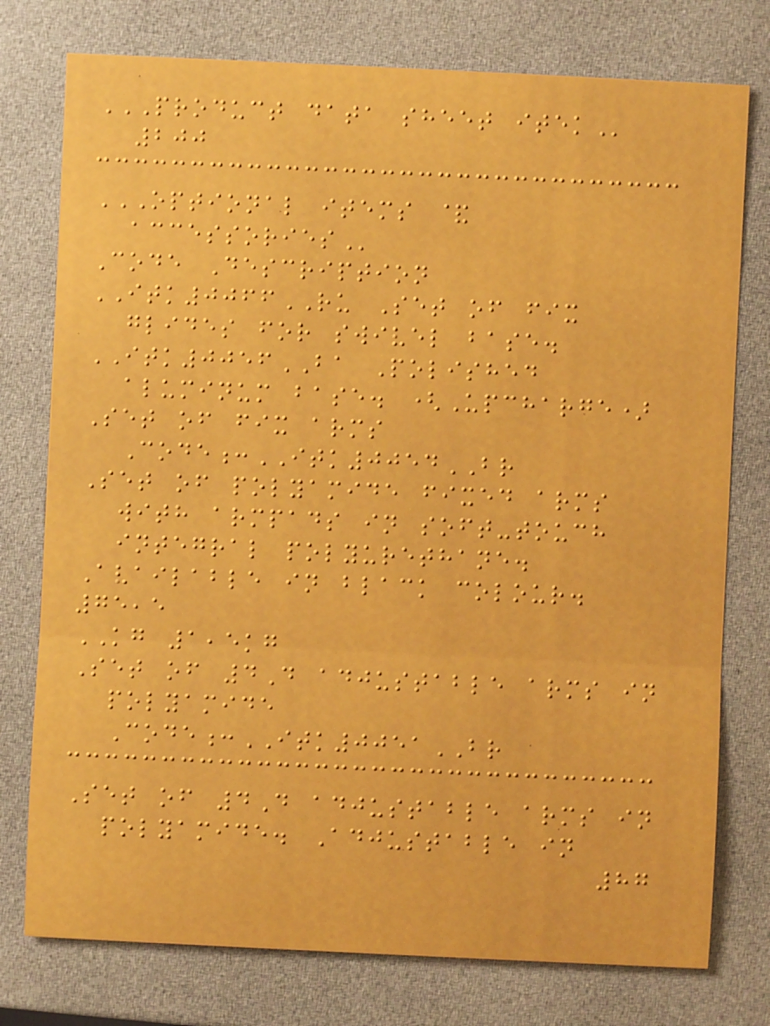PRODUCT DATA SHEET ITEK
200
OPTIONAL ITEMS &
ACCESSORIES
Code Description
ITK0066RU Set of fix
glides for swivel base.
ITK0056BA Polished
aluminum base. (Upcharge)
Set of fix arms
Code:ITK0054BR
Set of polyamide fixed arms
with armpads in soft-touch
integral polyurethane.
Available in black colour.
75,5
KG 1,5kg
Set of 4D adjustable arms in
polyamide
Code:ITK0051BR
Set of 4D adjustable arms in
polyamide. Adjustable in
87
